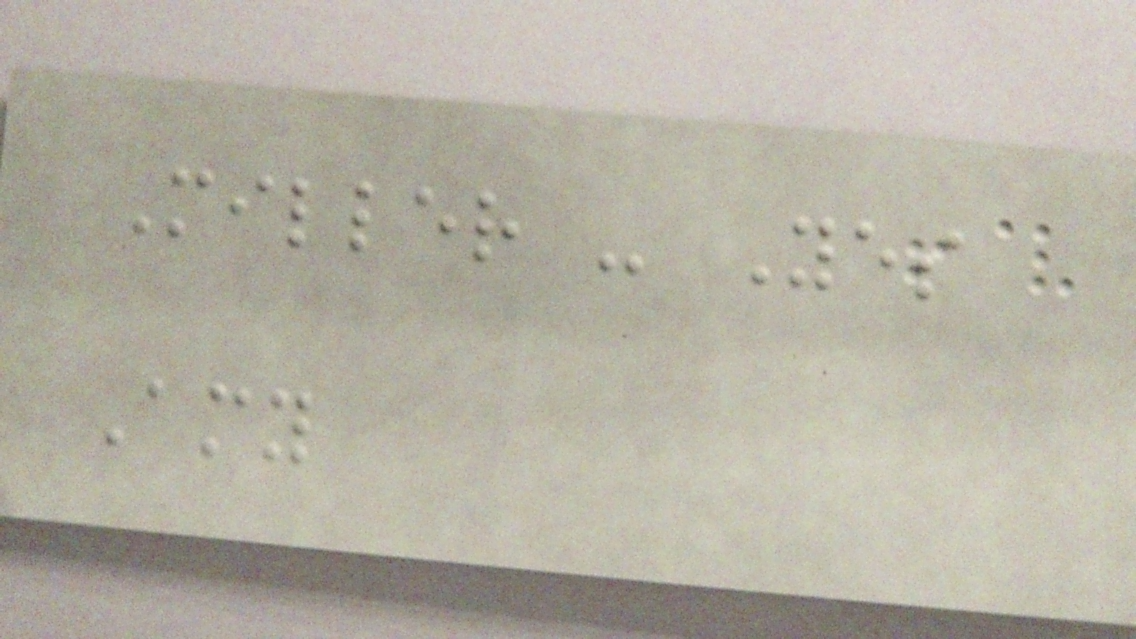Miller - Yes
Amy
